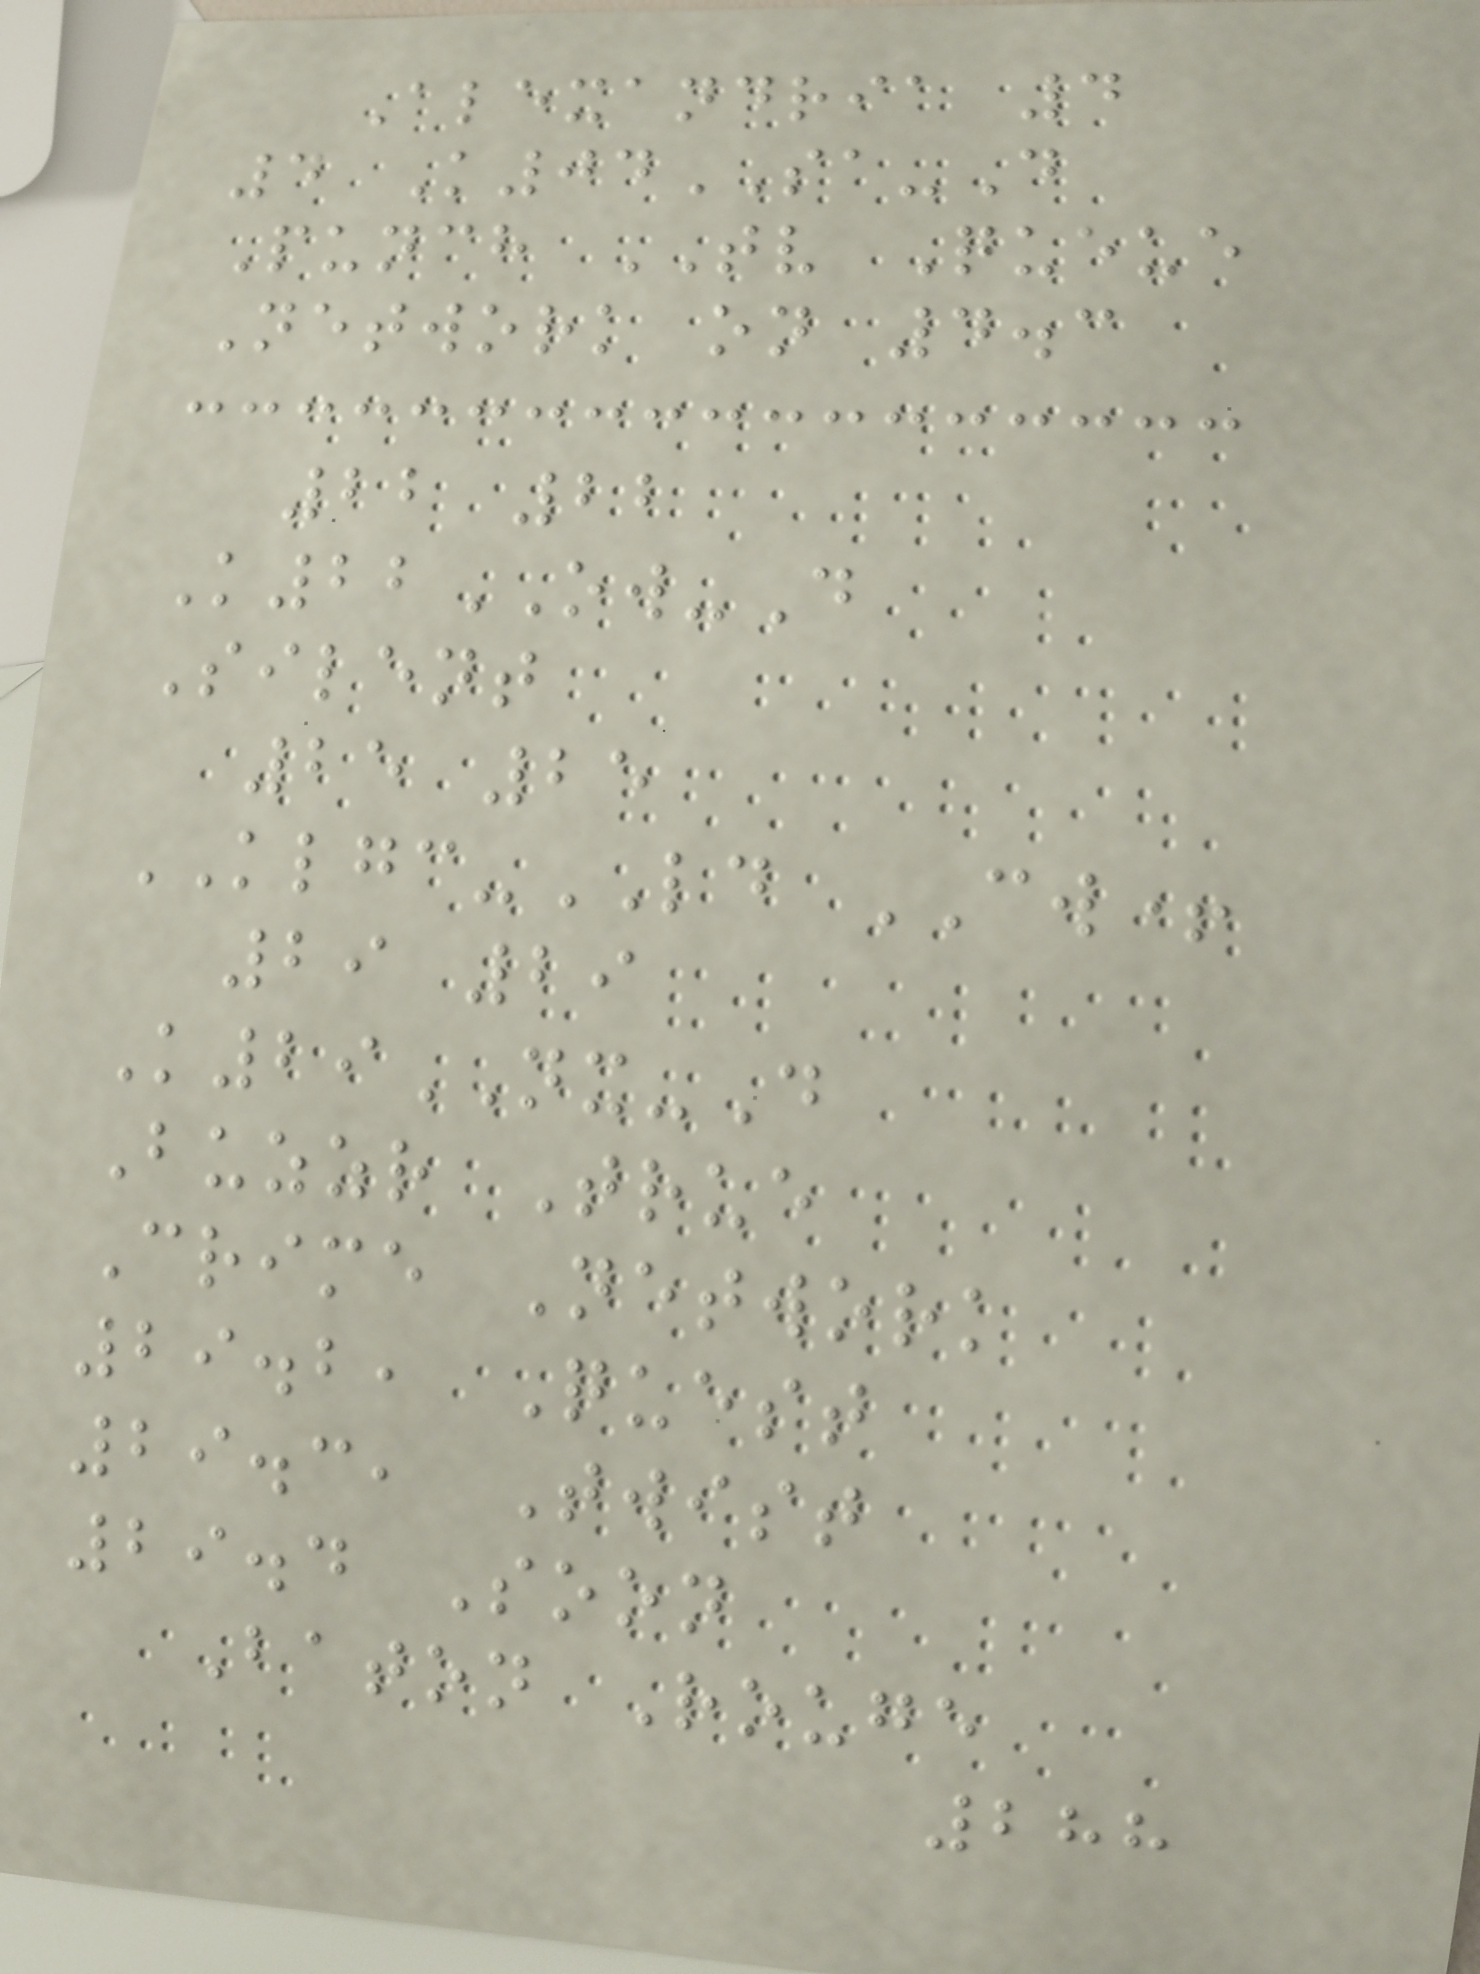Alexandria 4
4 K04SA-D
Punch TV Queue
Network on 4.3
22 22
K22OW-D
Silent
25 25
KLGC-LD CW+
29 29
K29NX-D
Buzzr True
Crime Network
29.2, Quest
29.3, Twist
29.4 Soon
Baton Rouge
288
